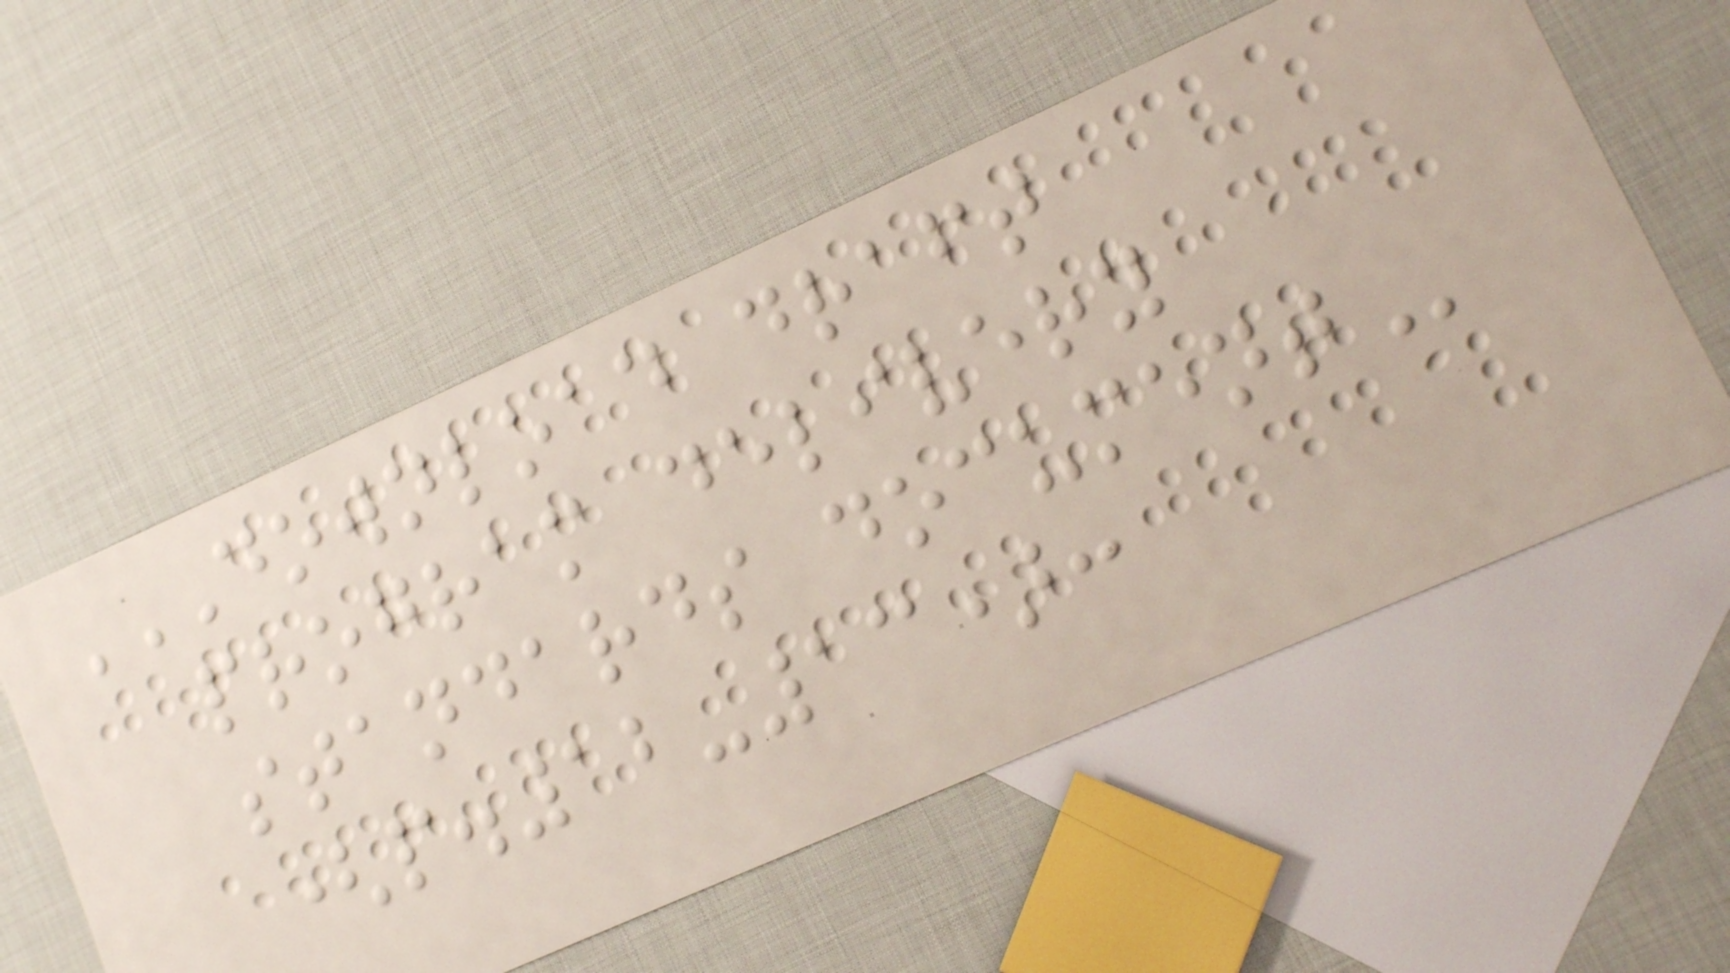DOWNLOAD DRAFT
PROGRAM DELIVERY
STANDARDS DOCUMENT
(p.12-13):
